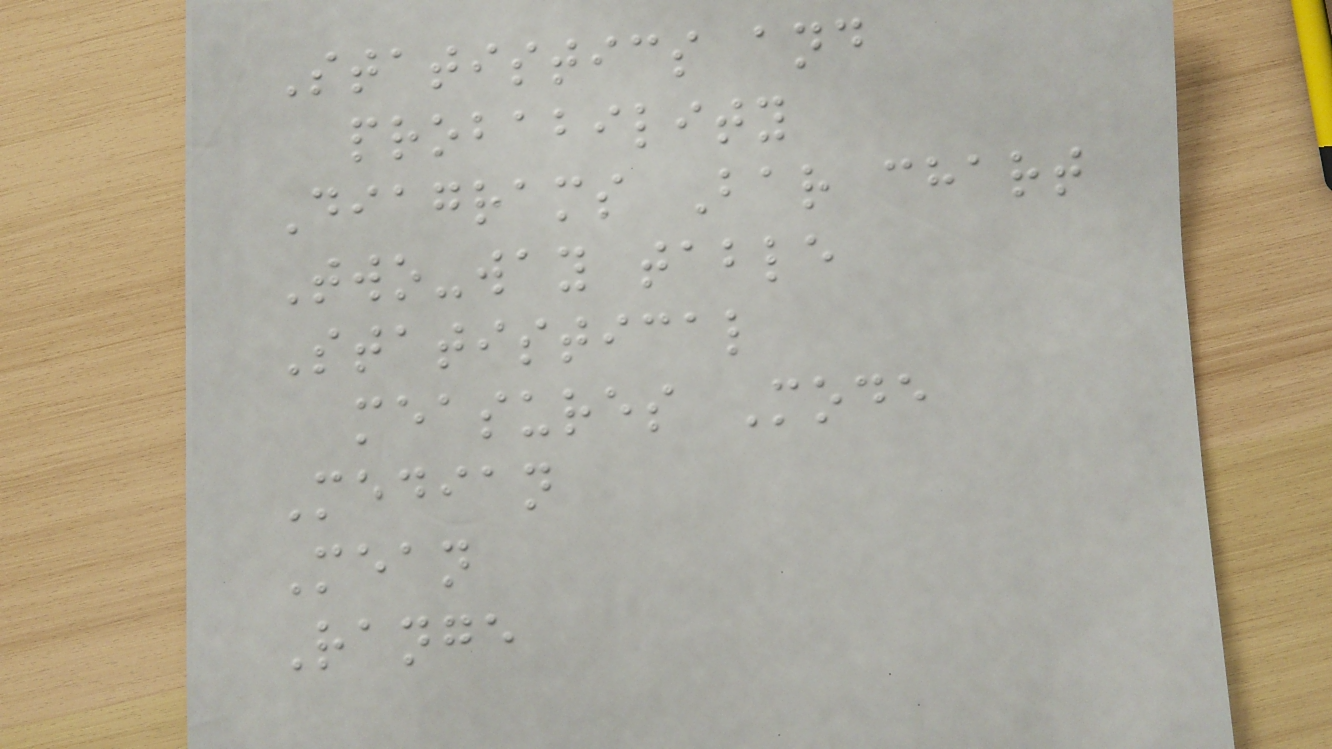Statistics and
probability
Diagrams Bar chart
Two-way table
Statistical
measures Mode
Median
Mean
Range
